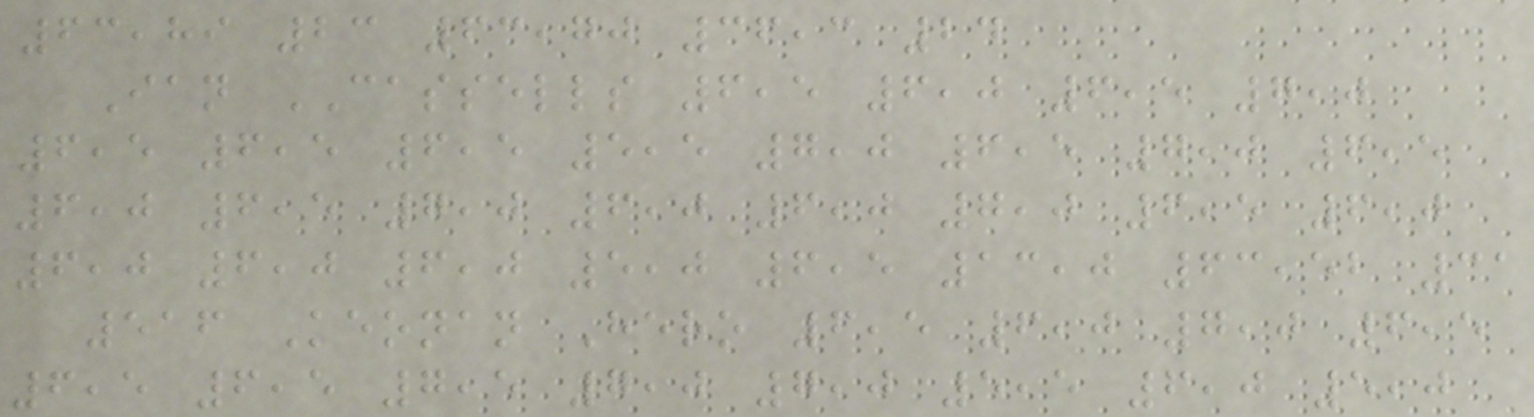63,89 23 63,70 36,3 24
Ian CASSELLS 6,5 6,0 6,5 7,0
6,5 6,5 6,5 5,5 7,0 6,5 7,0 6,5
6,0 6,5 7,0 6,0 6,0 7,0 6,5 6,0
6,0 6,0 6,0 5,0 6,5 13,0 63,52 31
516 Keonan Hero 6,5 6,0 7,0 6,5
6,5 6,5 7,5 7,0 7,0 5,5 6,0 5,0
